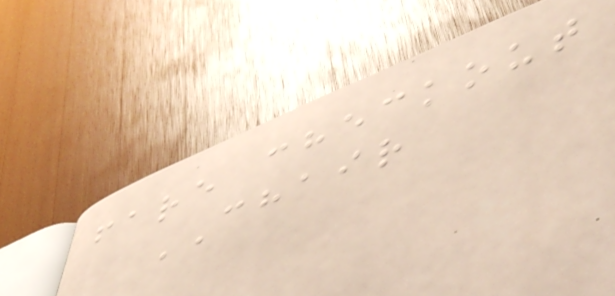fare checkout
CHAIR
